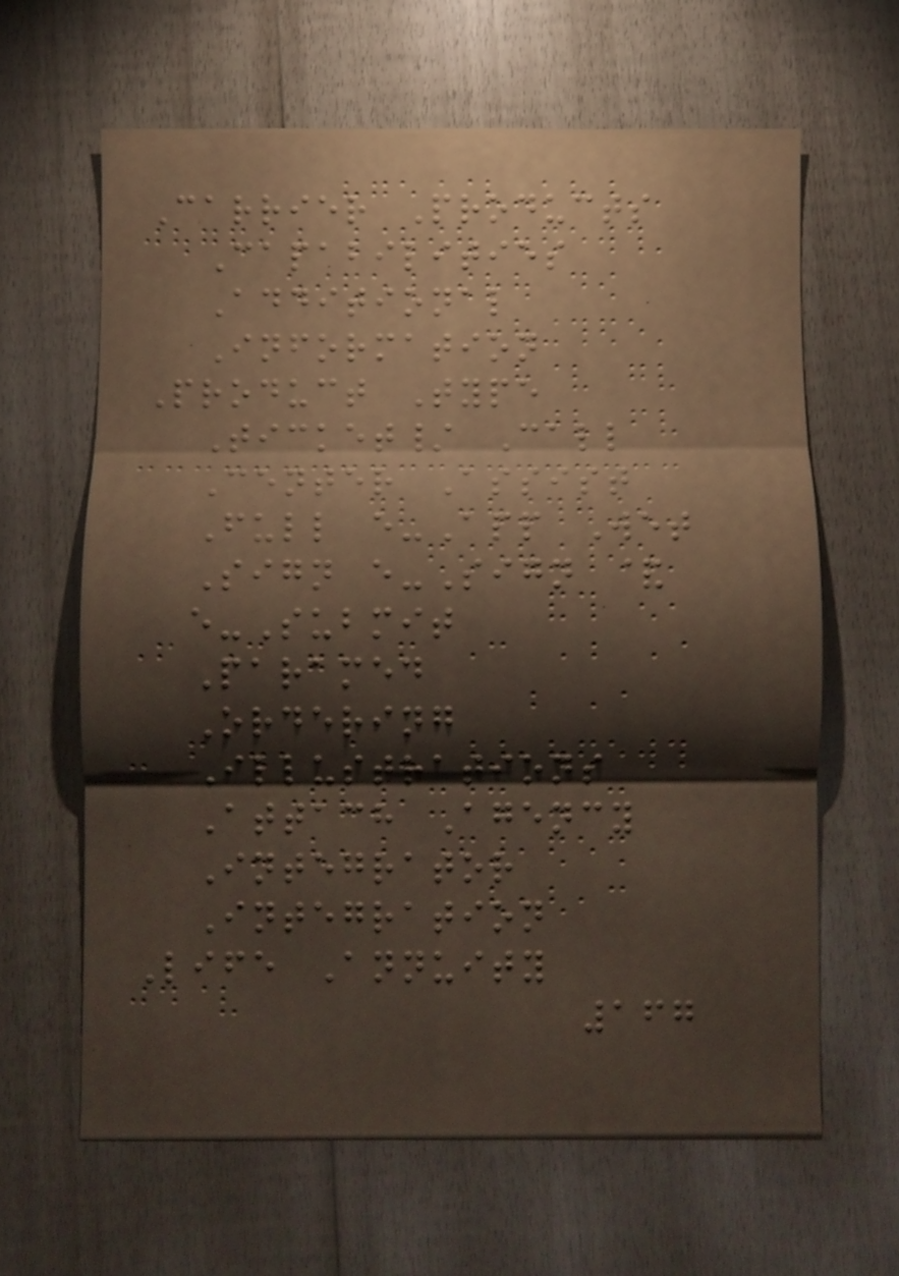Carrier Products
Capabilities
Additional
Information
Product Type
Ticket/ Call
Center Assist
Full e-App Wet
Sign e-Sign &
e-Submit
Paramed
Ordering
Illustrations
Attach Agency
Integrator
Integration
Life Annuity
167
